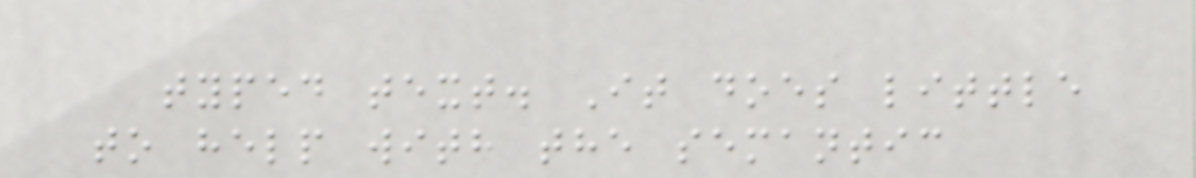typed text. It does little
to help with the semantic
